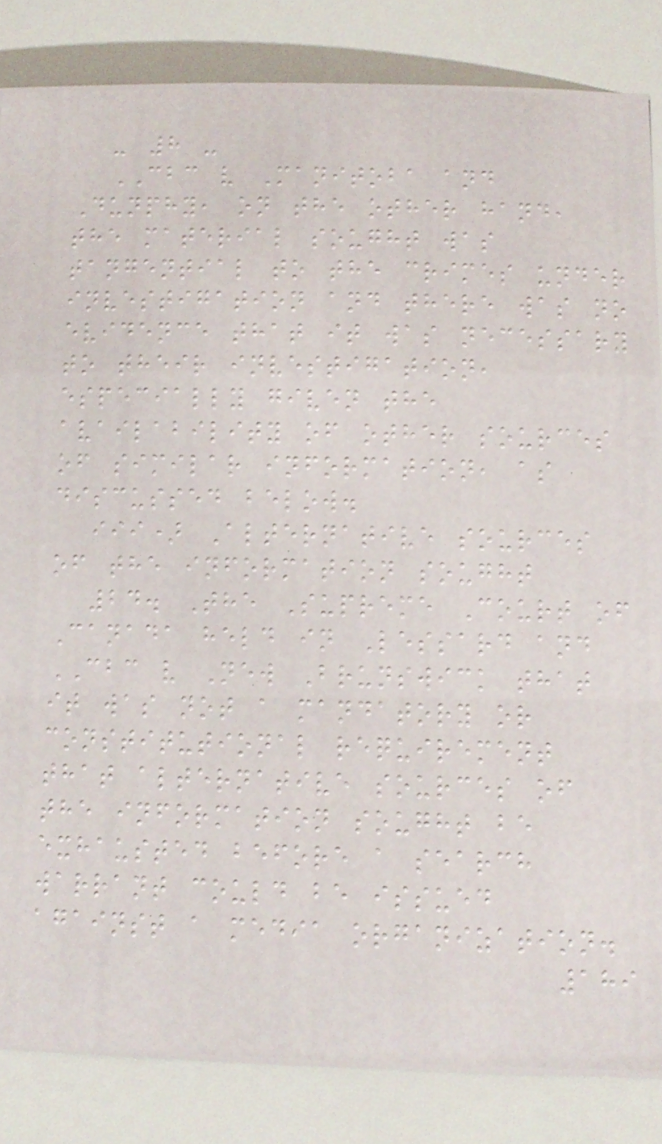- 8 -
CBC v Manitoba and
Dunphy, on the other hand,
the material sought was
tangential to the crimes under
investigation and there was no
evidence that it was necessary
to their investigation,
especially given the
availability of other sources
of similar information, as
discussed below.
iii) Alternative sources
of the information sought
24. The Supreme Court of
Canada held in Lessard and
CBC v New Brunswick that
it was not a mandatory or
constitutional requirement
that alternative sources of
the information sought be
exhausted before a search
warrant could be issued
against a media organization.
189
